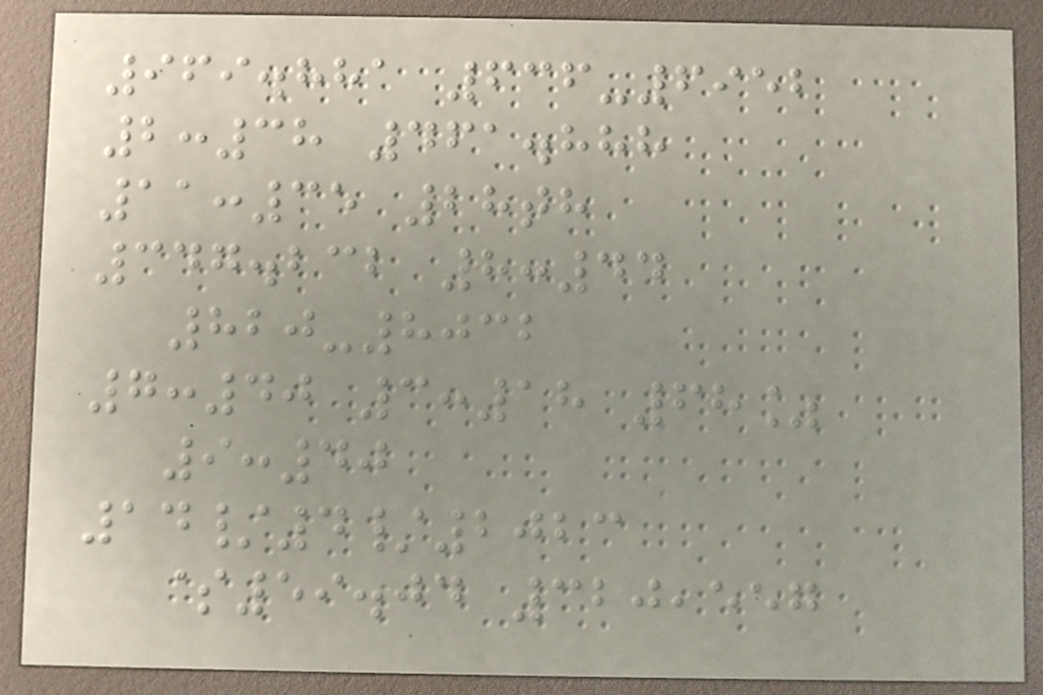969.881 636-6952
2:38 461.888
11:35 28th
347.232 8:44
820-8032
7:40 3:18 68%
9:40
14/4/2023
$59.04 320,557
